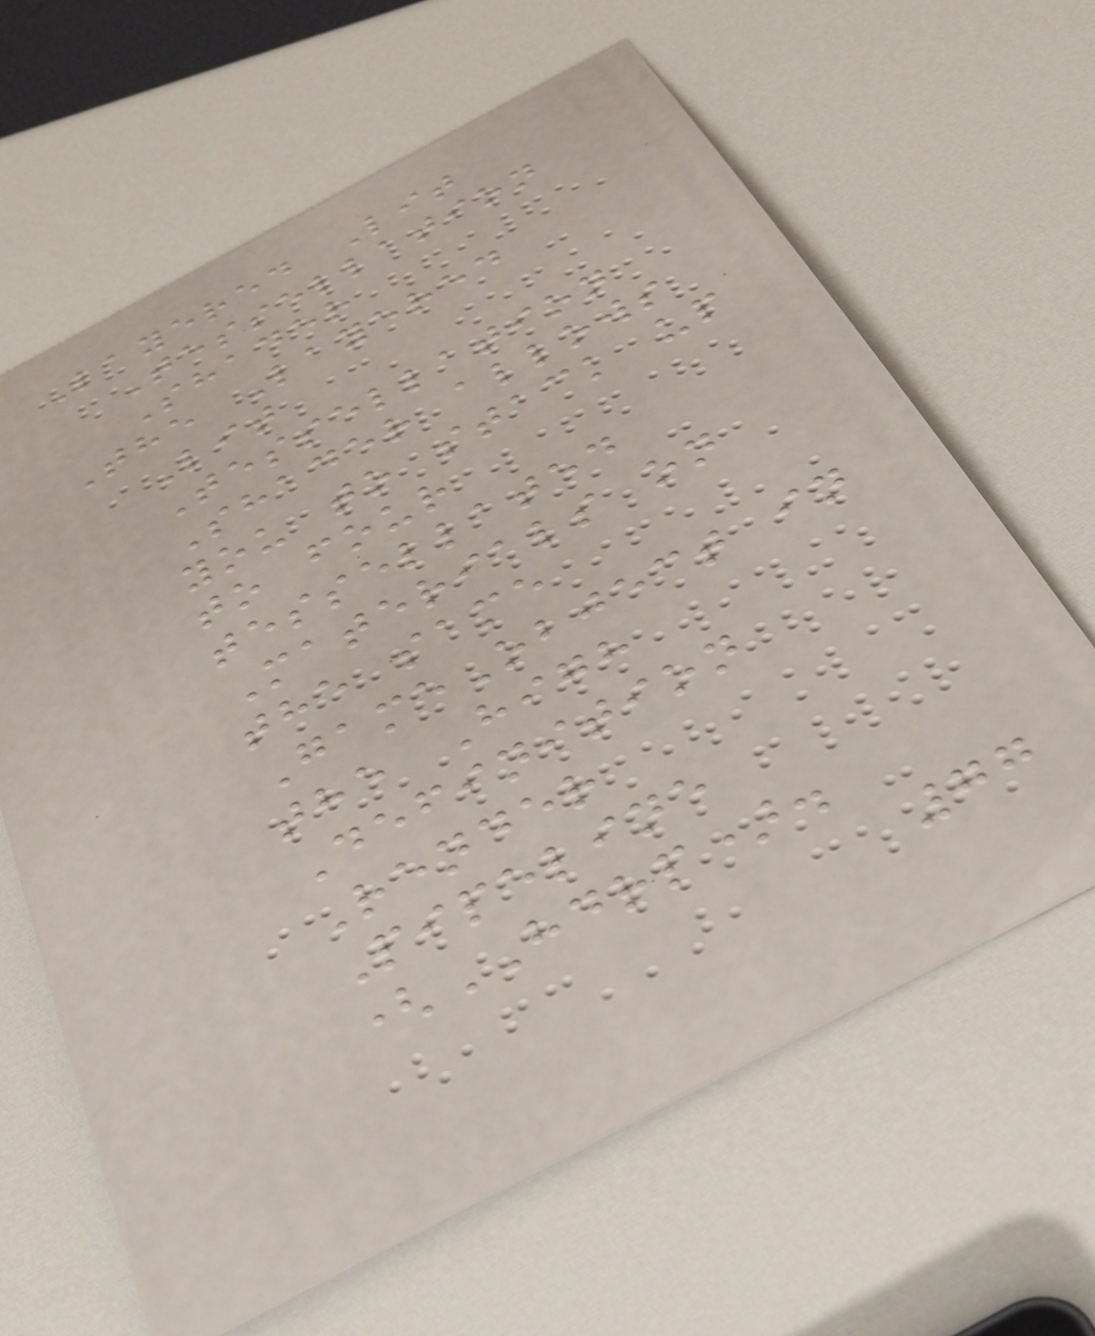Layered Lit
Tessellation
Shader
The Layered
Lit
Tessellation
Shader allows
you to stack up
to four
tessellated
Materials on
the same
GameObject in
the High
Definition
Render
Pipeline
(HDRP).
77
